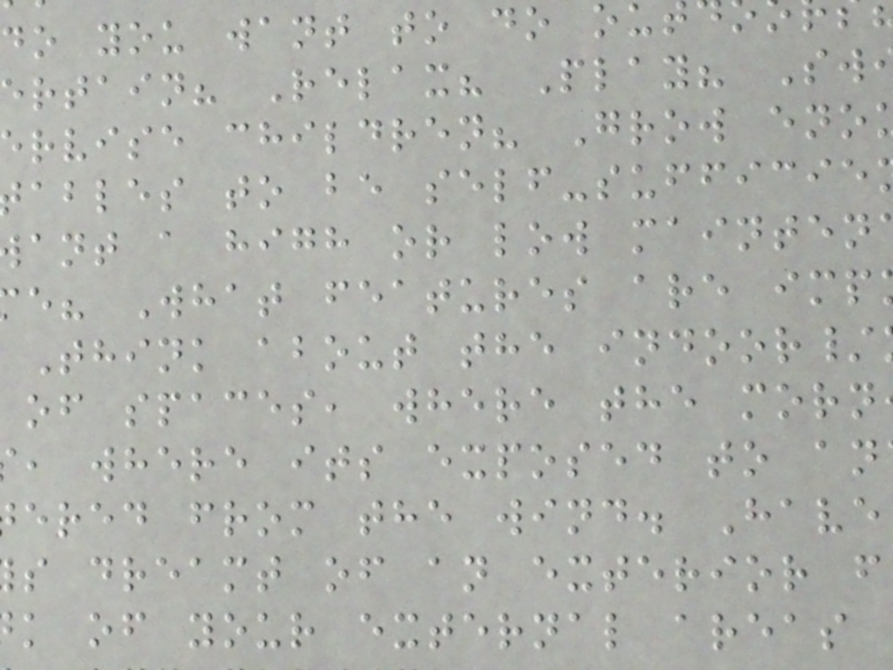do you want to do ou
ertain? Relax? Play? Sw
rvise children? Grow eno
ables to be self-sufficie
ant a high or low mainten
e? What features are imp
Think about the indoor/
of spaces, where the morn
, where its exposed to an
ered from the wind. Have
s dreamt of an exterior f
k of your external areas
